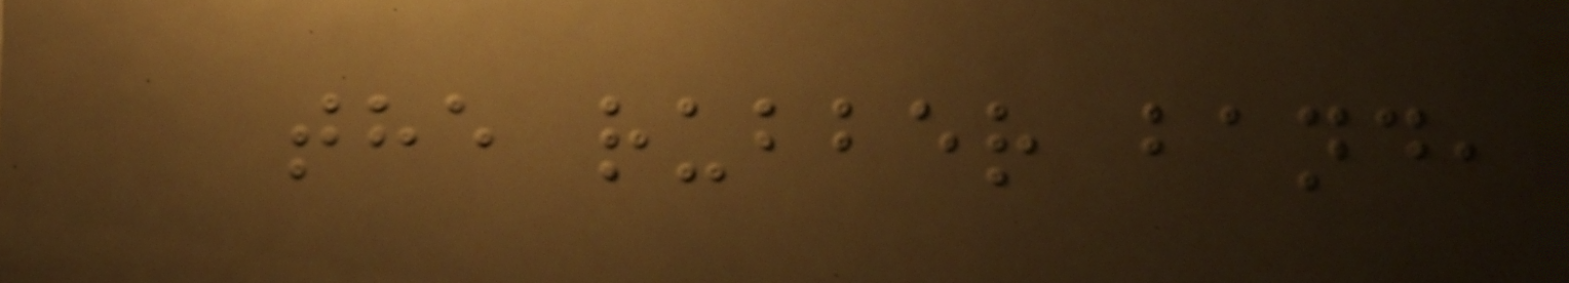the rubber band,
